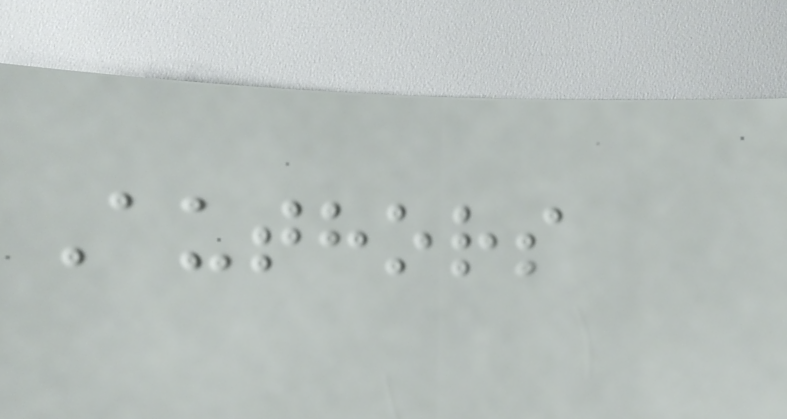Authors
